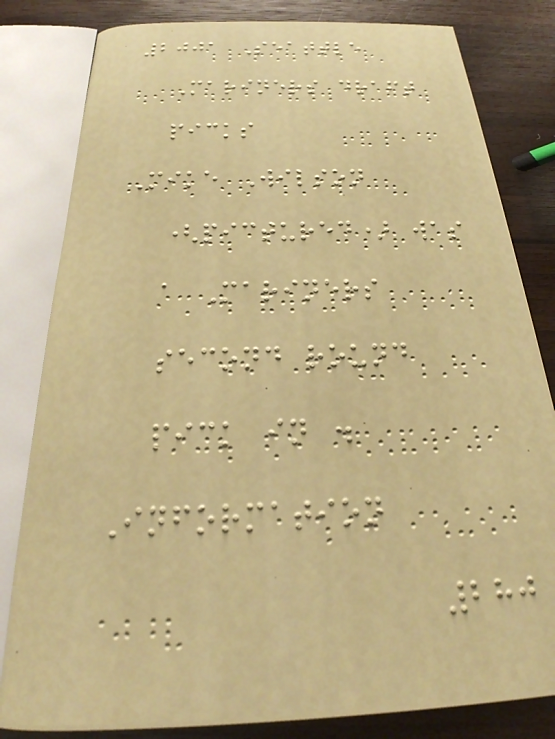2001 Seattle
Mariners draft
picks
Mike Wilson
(pictured) was
a Mariners
second round
pick in .
Information
280
